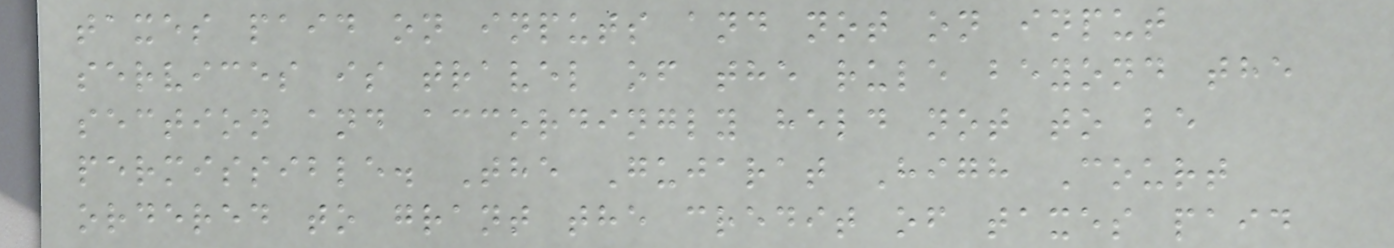taxes paid on inputs and not on input
services is travel of the rule beyond the
section and accordingly held not to be
permissible. The Gujarat High Court
ordered to grant the credit of taxes paid
